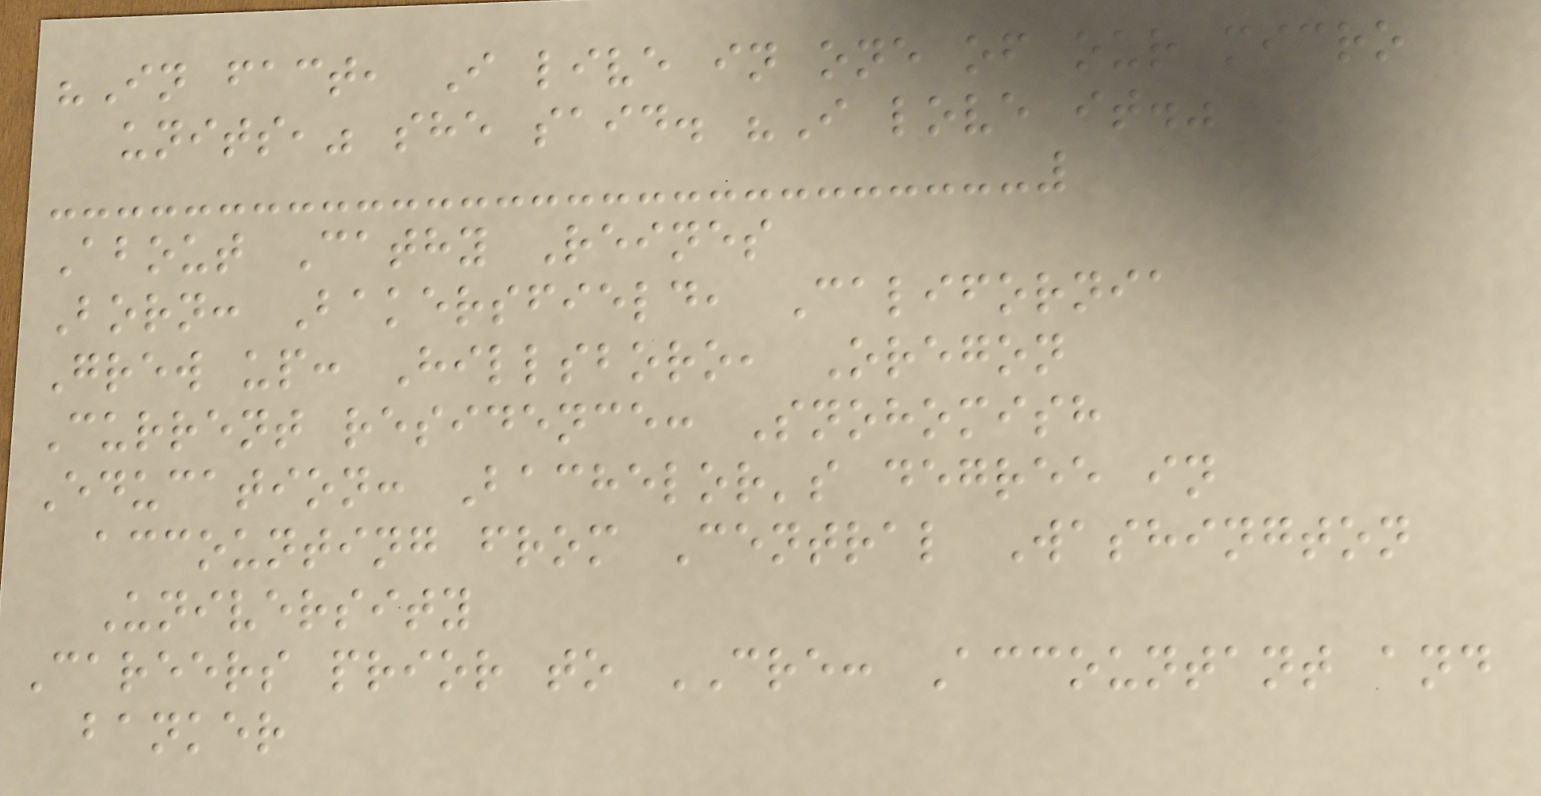"In fact, I live in one of our micro
units," she said. "I love it."
About Cathy Reines
Born: Bakersfield, California
Grew up: Hillsboro, Oregon
Current residence: Snohomish
Education: Bachelor's degree in
accounting from Central Washington
University
Careers prior to CRE: Accountant and
banker
